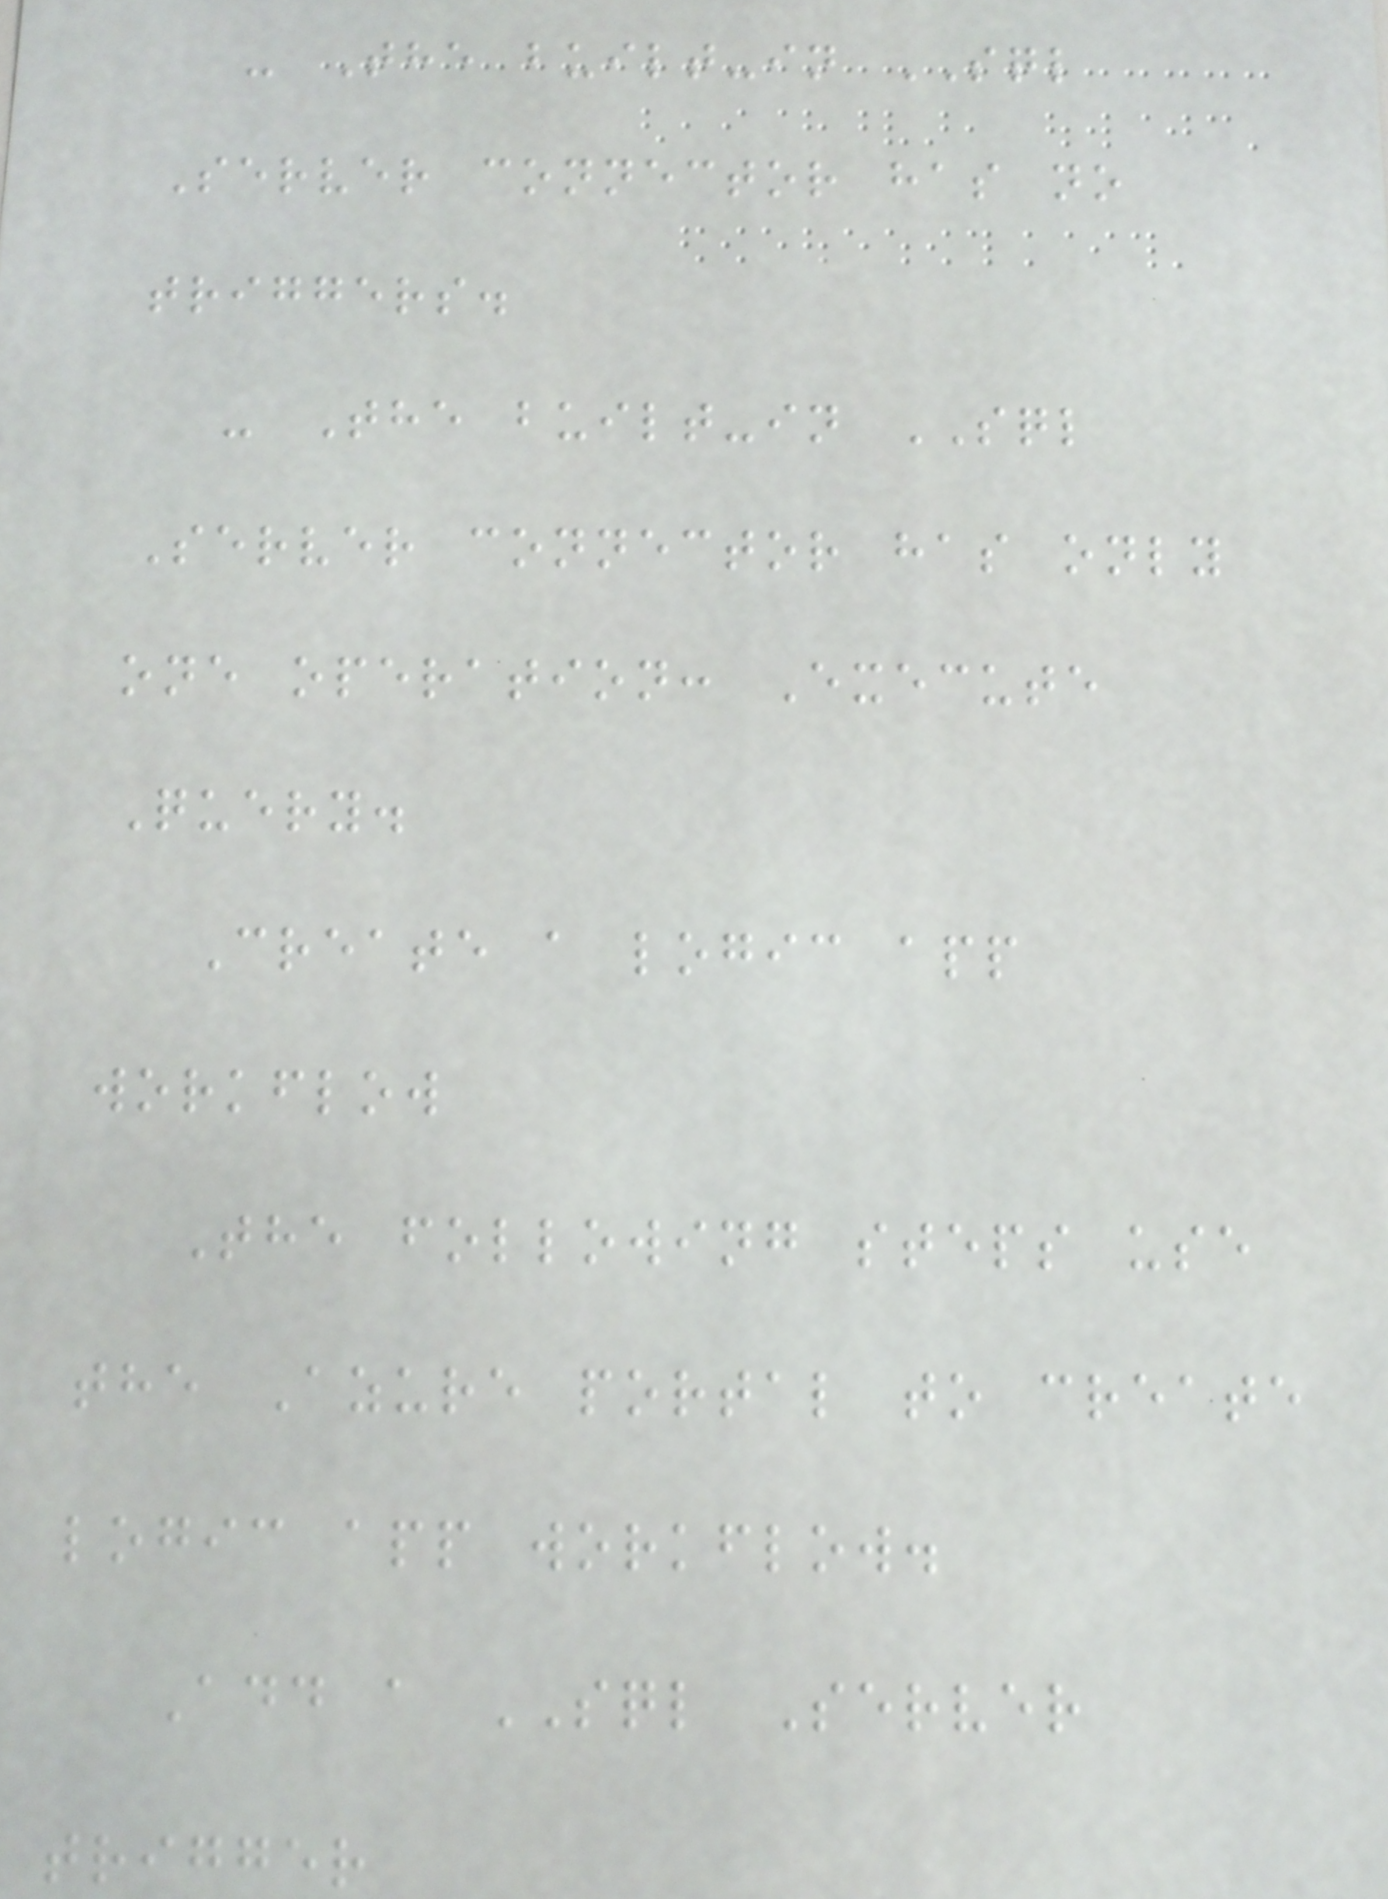- The built-in SQL
Server connector has no
triggers.
- The built-in SQL
Server connector has only
one operation: Execute
Query.
Create a logic app
workflow
The following steps use
the Azure portal to create
logic app workflow.
Add a SQL Server
trigger
